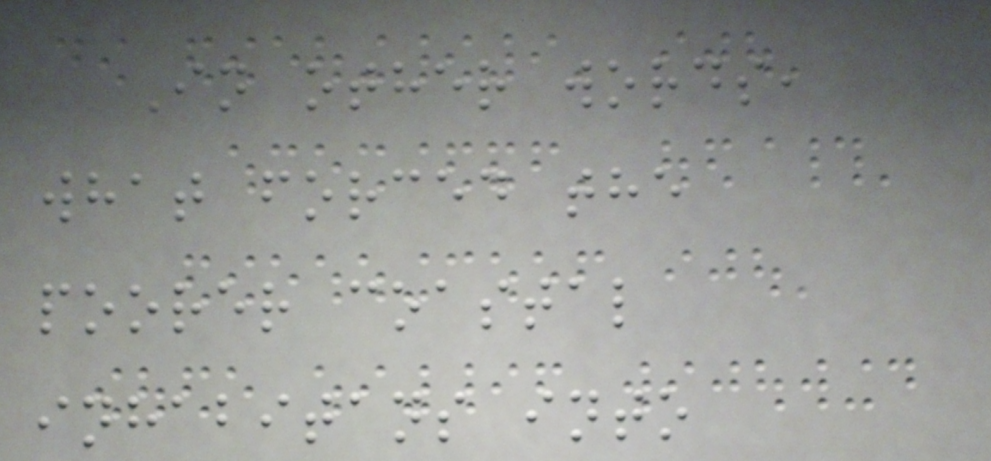In other words,
what forced the
poorer coastal
inhabitans into
